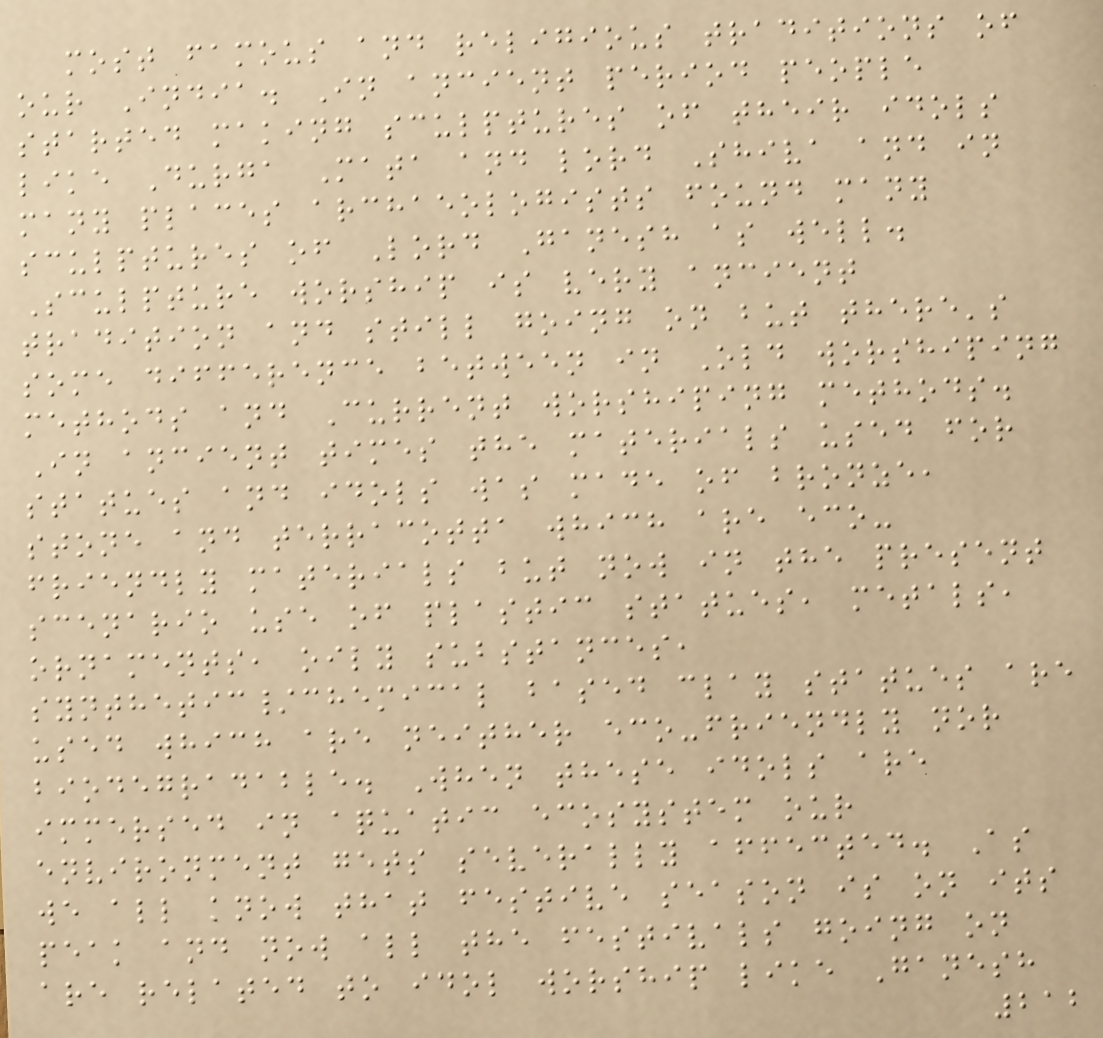most famous and religious traditions of
our India. In ancient period people
started making sculptures of their idols
like Durga Mata and lord Shiva and in
many places archaeologists found many
sculptures of Lord Ganesh as well.
Sculpture worship is very ancient
tradition and still going on but there's
some difference between in Old worshiping
methods and Current worshiping methods.
In ancient times the materials used for
statues and idols was made of bronze,
stone and terracotta which are eco-
friendly materials but now in the present
scenario use of plastic statues, metals,
ornaments, oily substances,
synthetic/chemical based clay statues are
used which are neither eco-friendly nor
biodegradable. When these idols are
immersed in aquatic ecosystem our
environment gets severally affected. As
we all know that festive season is on its
peak and now all the festivals going on
are related to idol worship like Ganesh
212
